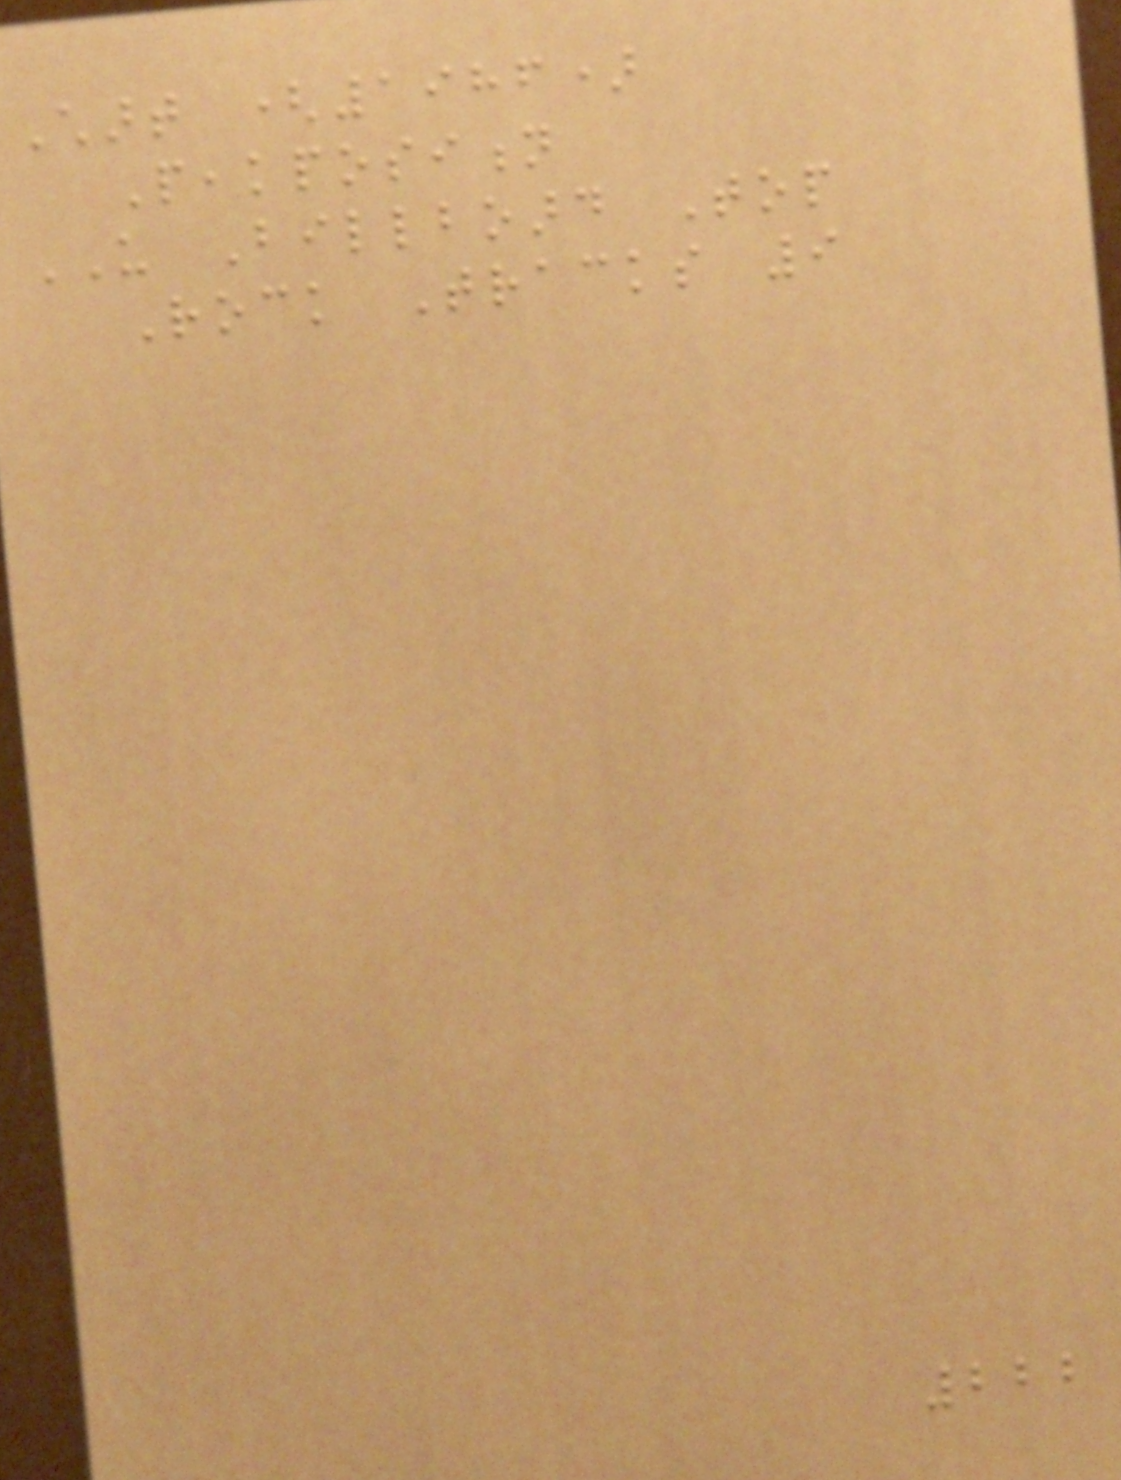Chart (1986)
Peakposition
US Billboard Top
Rock Tracks 9
222
